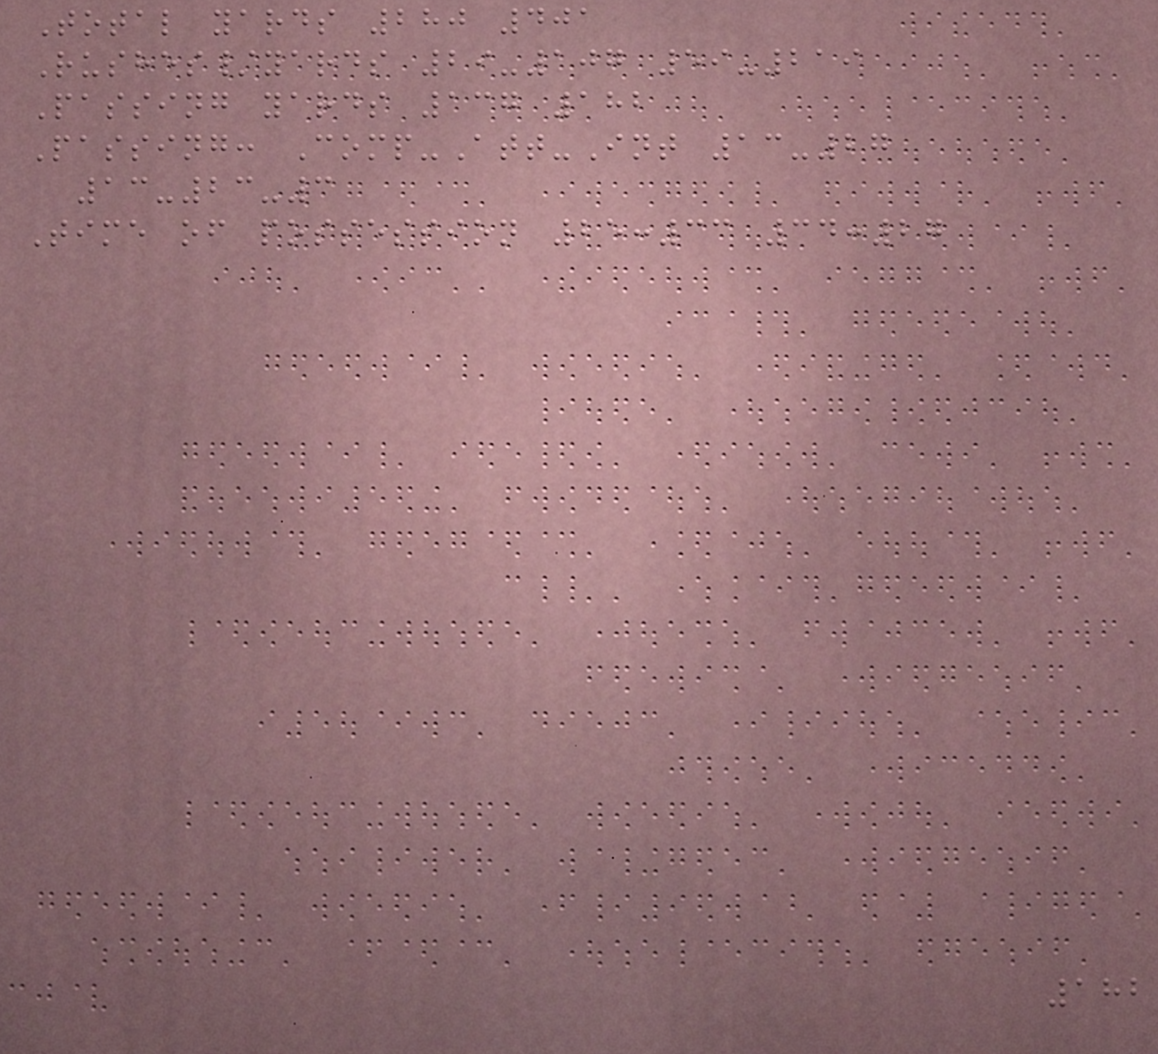Total yards 280 401
Rushes/yards 29-107 59-219
Passing yards 137 182
Passing: Comp-Att-Int 13-27
13-23-3
Time of possession 25:33 34:27
182
